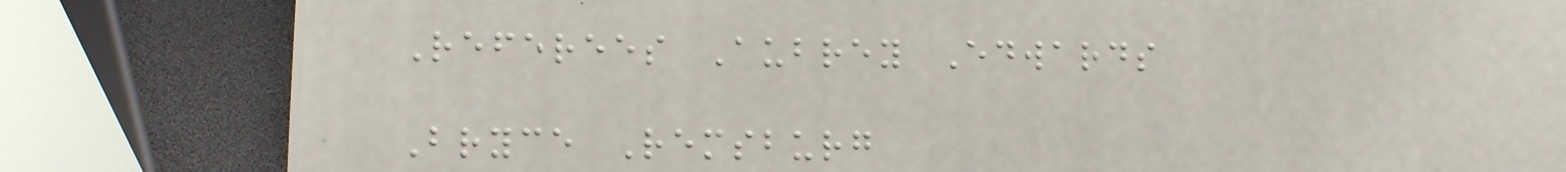Referees Aubrey Edwards
Bryce Remsburg
